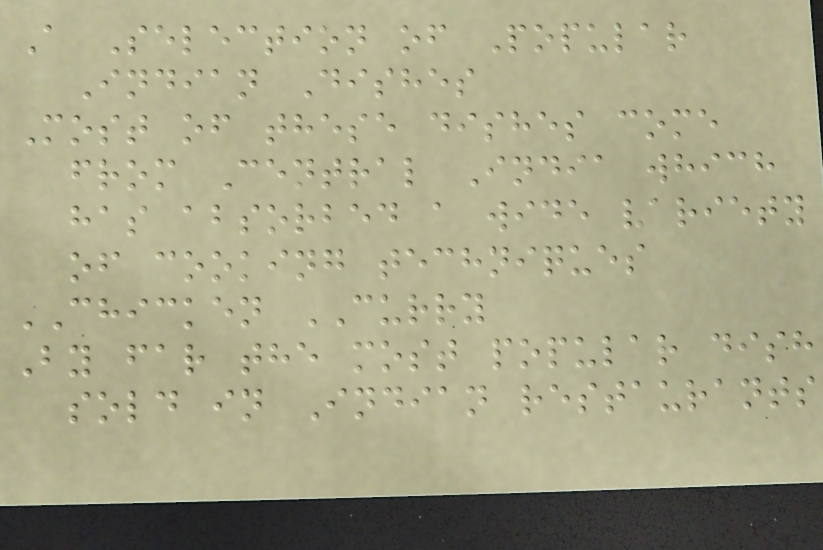A Selection of Popular
Indian Dishes
Most of these dishes come
from Central India which
has absorbed a wide variety
of cooking techniques
CHICKEN CURRY
By far the most popular dish
sold in Indian restaurants
